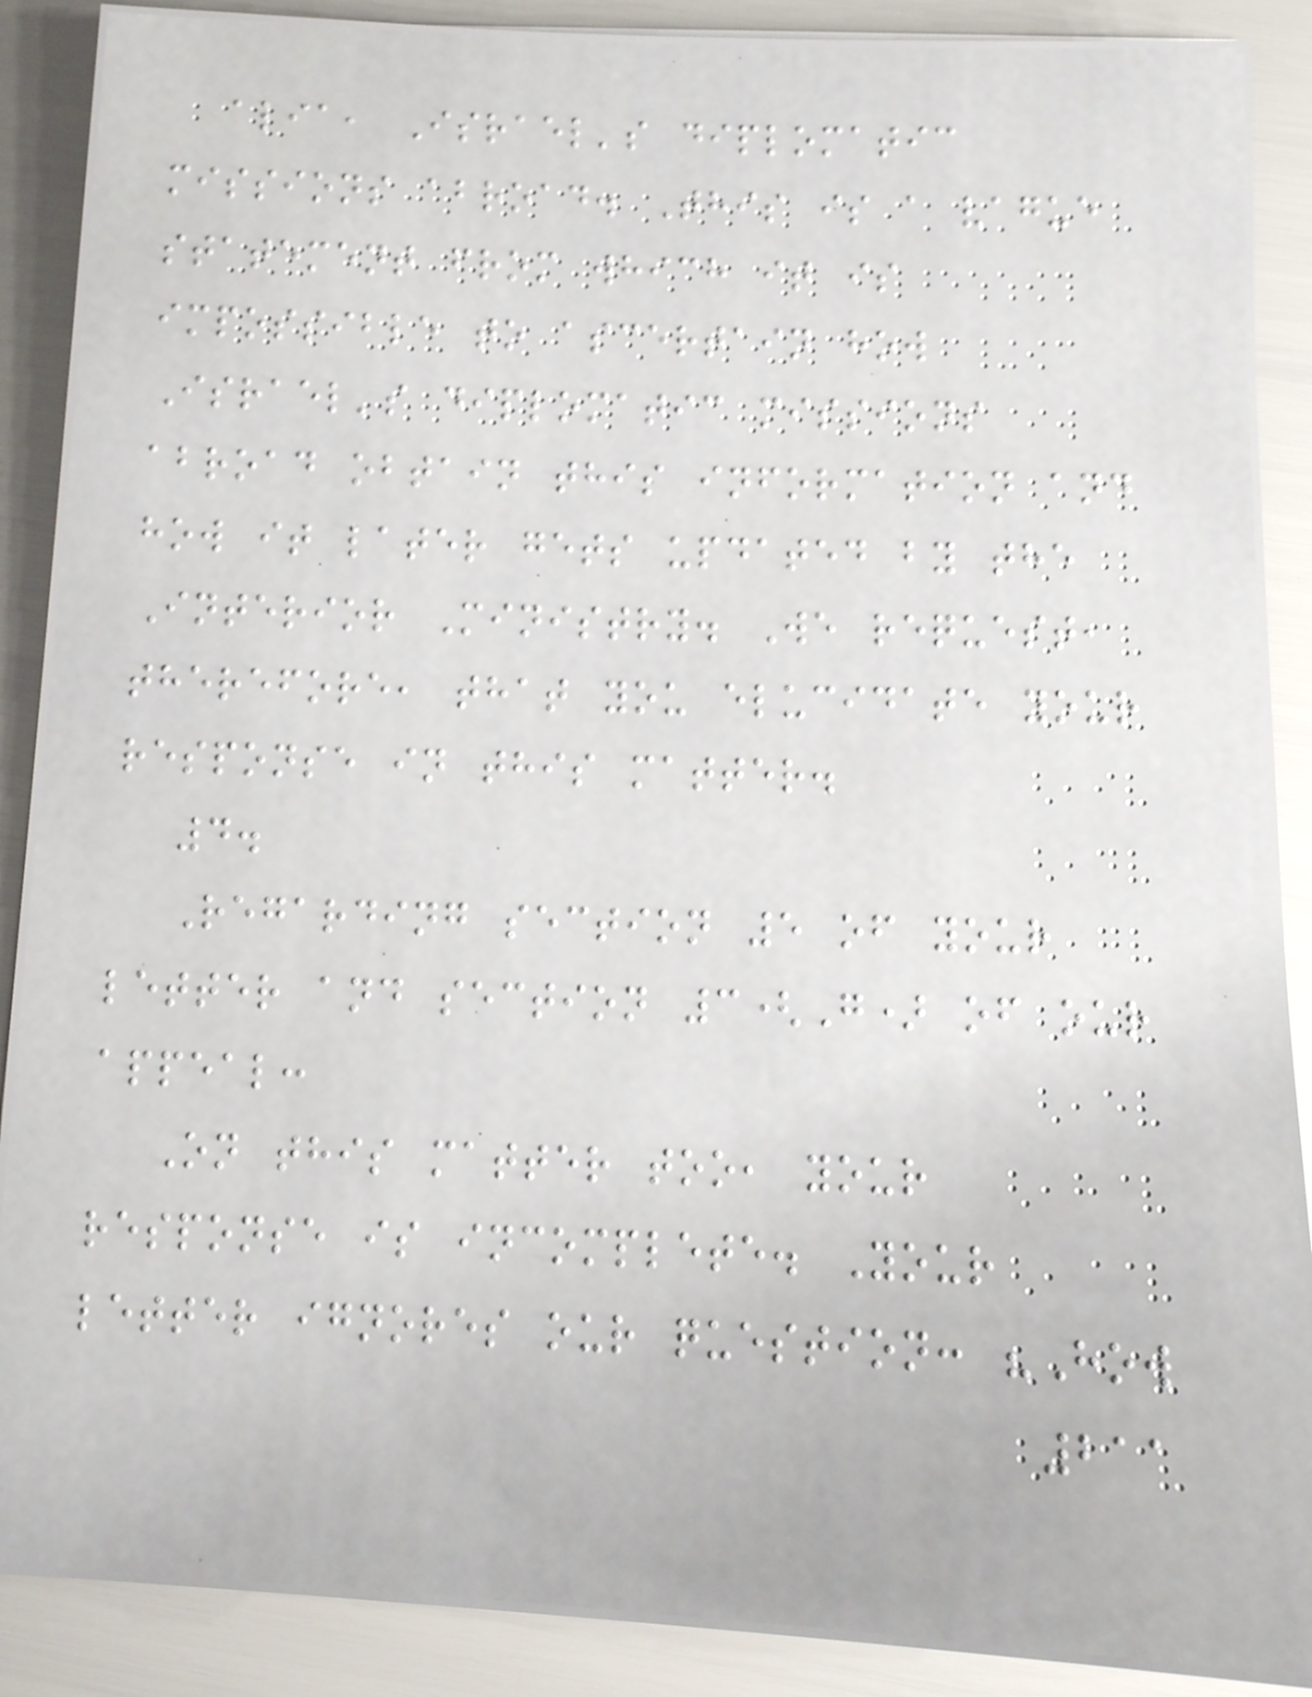alia, Israel's diplomatic
missions abroad. This is a vague
statement from which it is
impossible to ascertain how
Israel's diplomatic missions
abroad obtain this information and
how it later gets updated by the
Interior Ministry. We request,
therefore, that you elucidate your
response in this matter.
4.
Regarding section 5 of your
letter and section 3(G) of our
appeal:
On this matter too, your
response is incomplete. Your
letter ignores our question: "How
211
